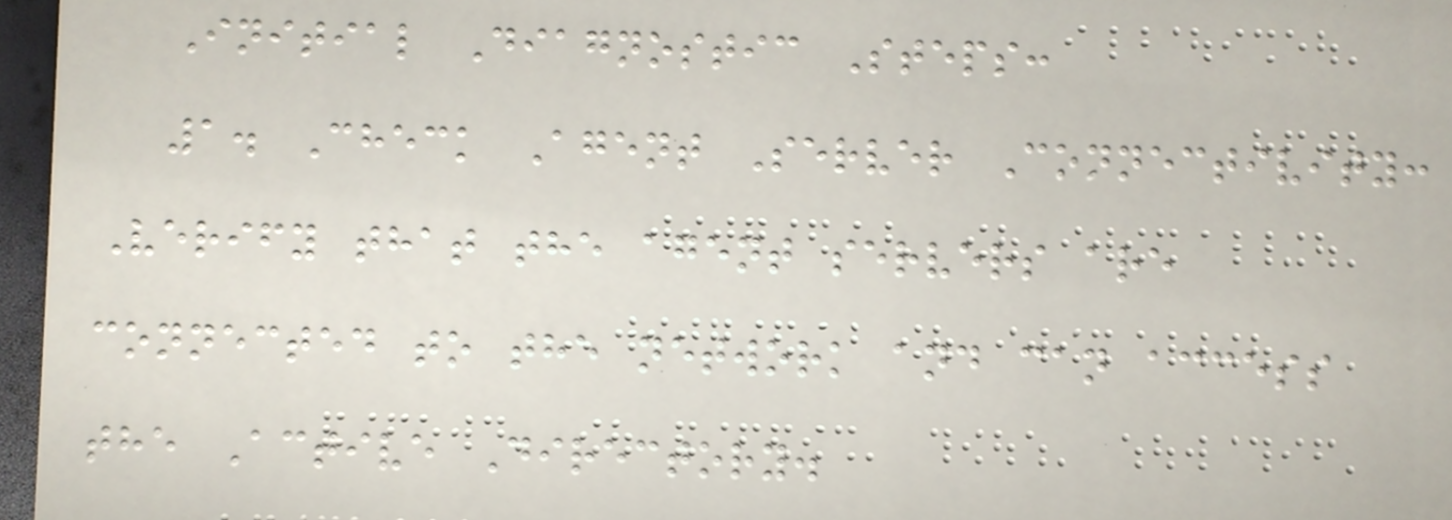Initial Diagnostic Steps:
1. Check Agent Server Connectivity:
Verify that the agent servers are
connected to the network and can access
the Active Directory.
